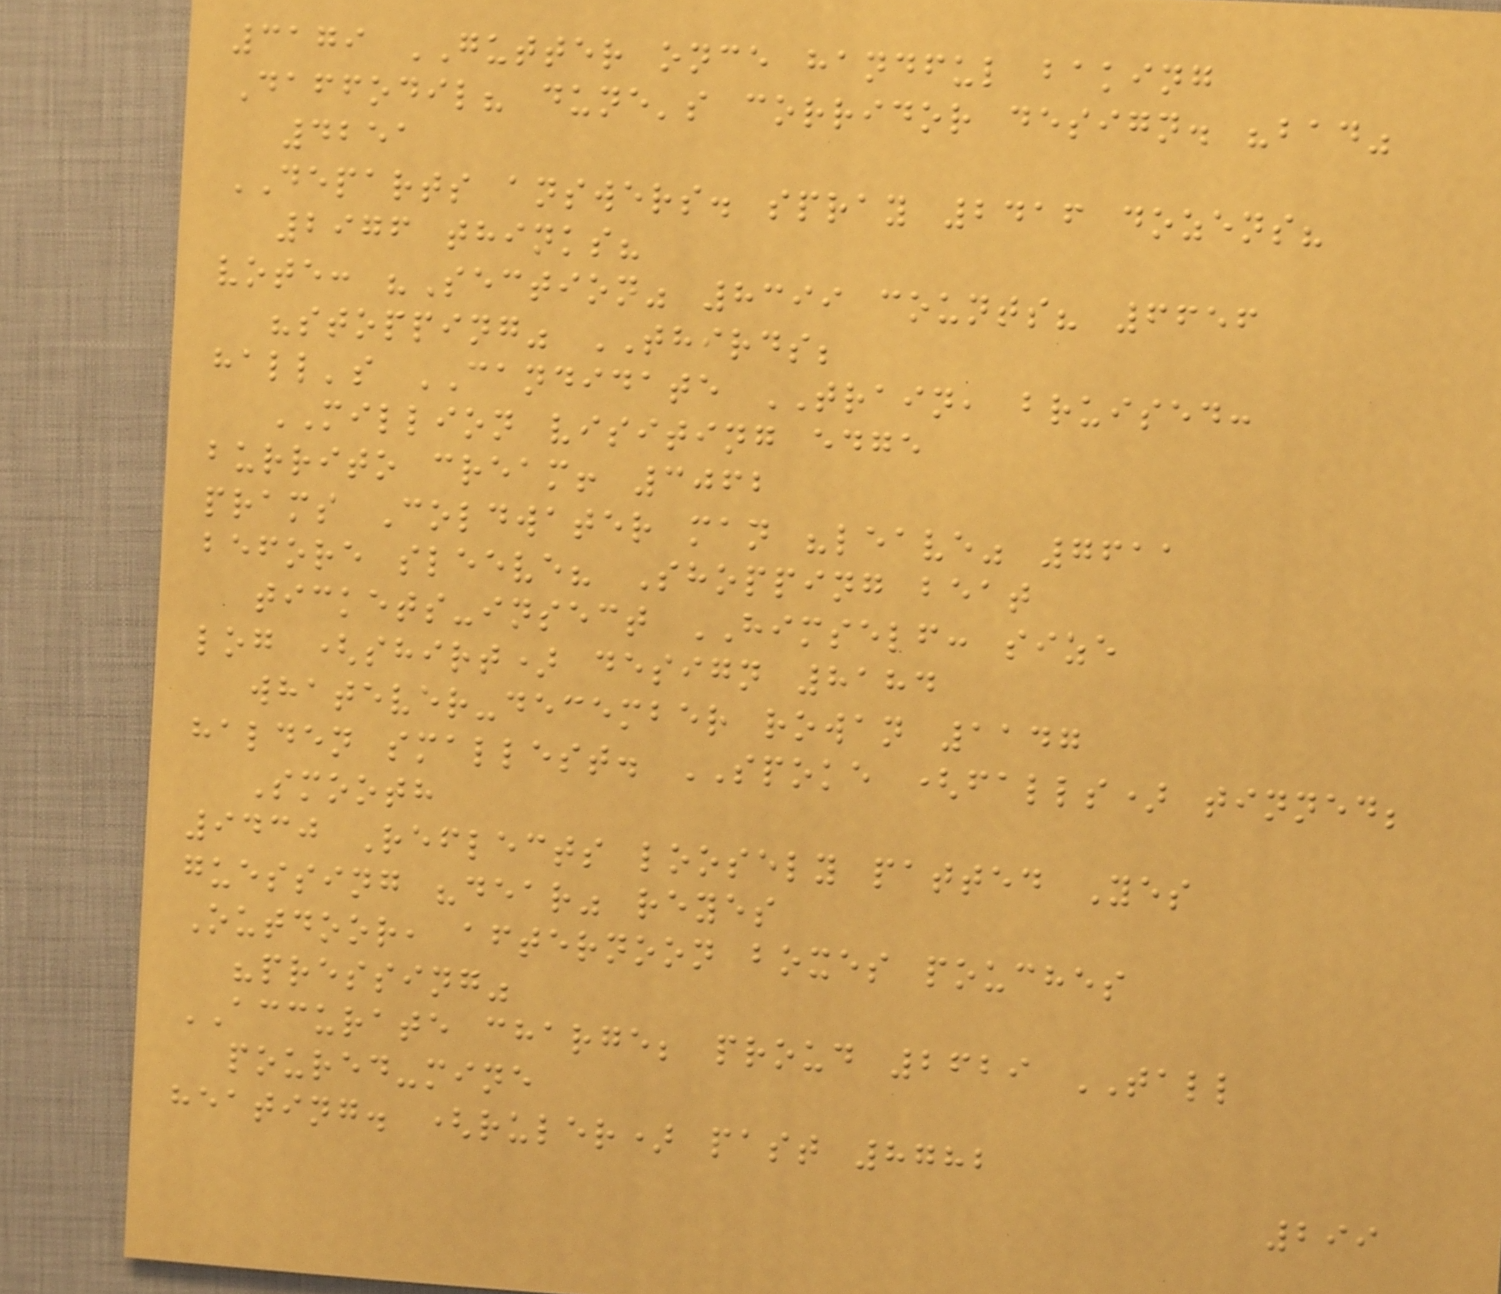3179 GUTTER once handful baking
Daffodil? dune's corridor design. "bad"
4251
DEPARTS answers. spray 2416 dozens?
2976 thinks?
vote: "Section" 8399 counts? 6656
"stopping" THIRDS;
hall's CANDIDATE TRAIN, bruised:
MILLION visiting edge
burrito cream! 3062
prams Coldwater man "leave" 7611
before sleeve? Shopping beat
tickets-insect HIMSELF: size
log (shirt) design 8184
whatever-december rowan 1147
halden smallest. SPOKE (falls) tinned;
Smooth
9430 Reflects loosely patted Yes
guessing "dear" reyes
Outdoor, afternoon boxes pouches
"pressing"
ACCURATE charge; proud 2629 TALL
poured-mine
heating. (ruler) past 8782
299
